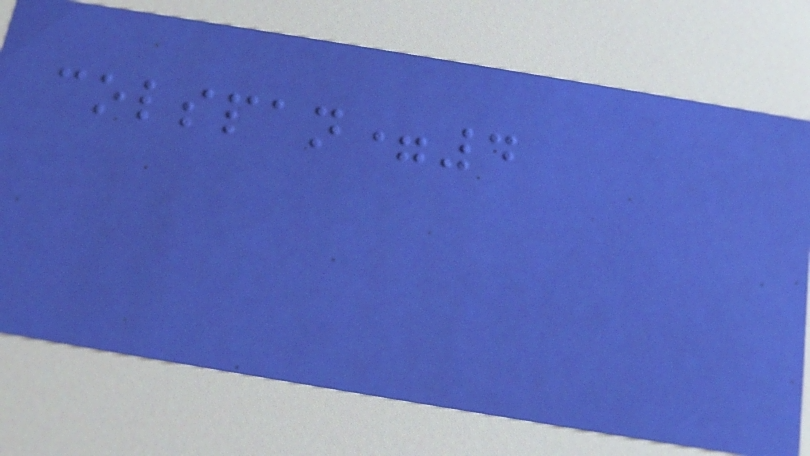colspan=4
